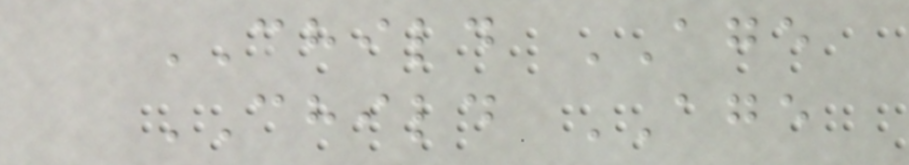CHILD AGE
CHILD AGE
